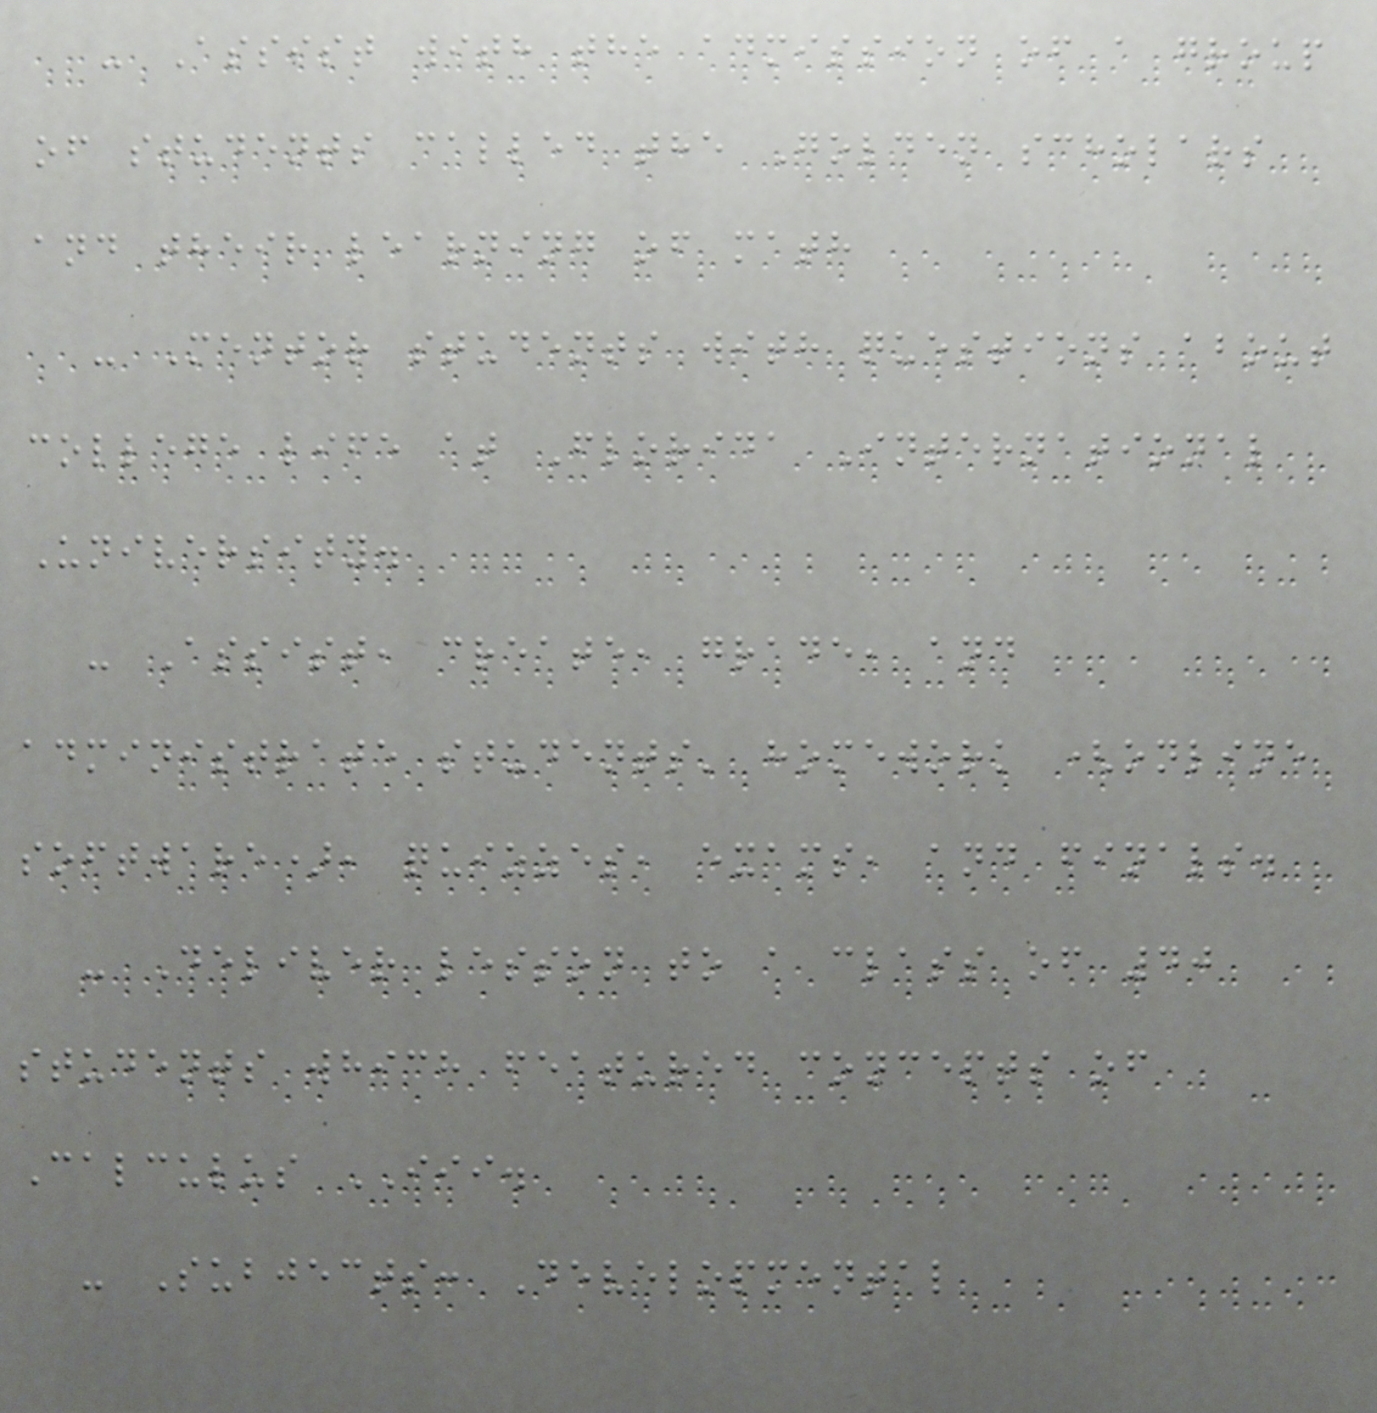- Assist with the admission of a group
of students called the Golden scholars
and their learning of math
- Mentor students with questions about
college life at Florida International
University.
- Assist, create, grade, and
administrate students' homework (online
software), quizzes, exams, and finals.
- Deliver lesson to a class of 40
students which featured concepts of
Calculus III.
- Subjects: Developmental
